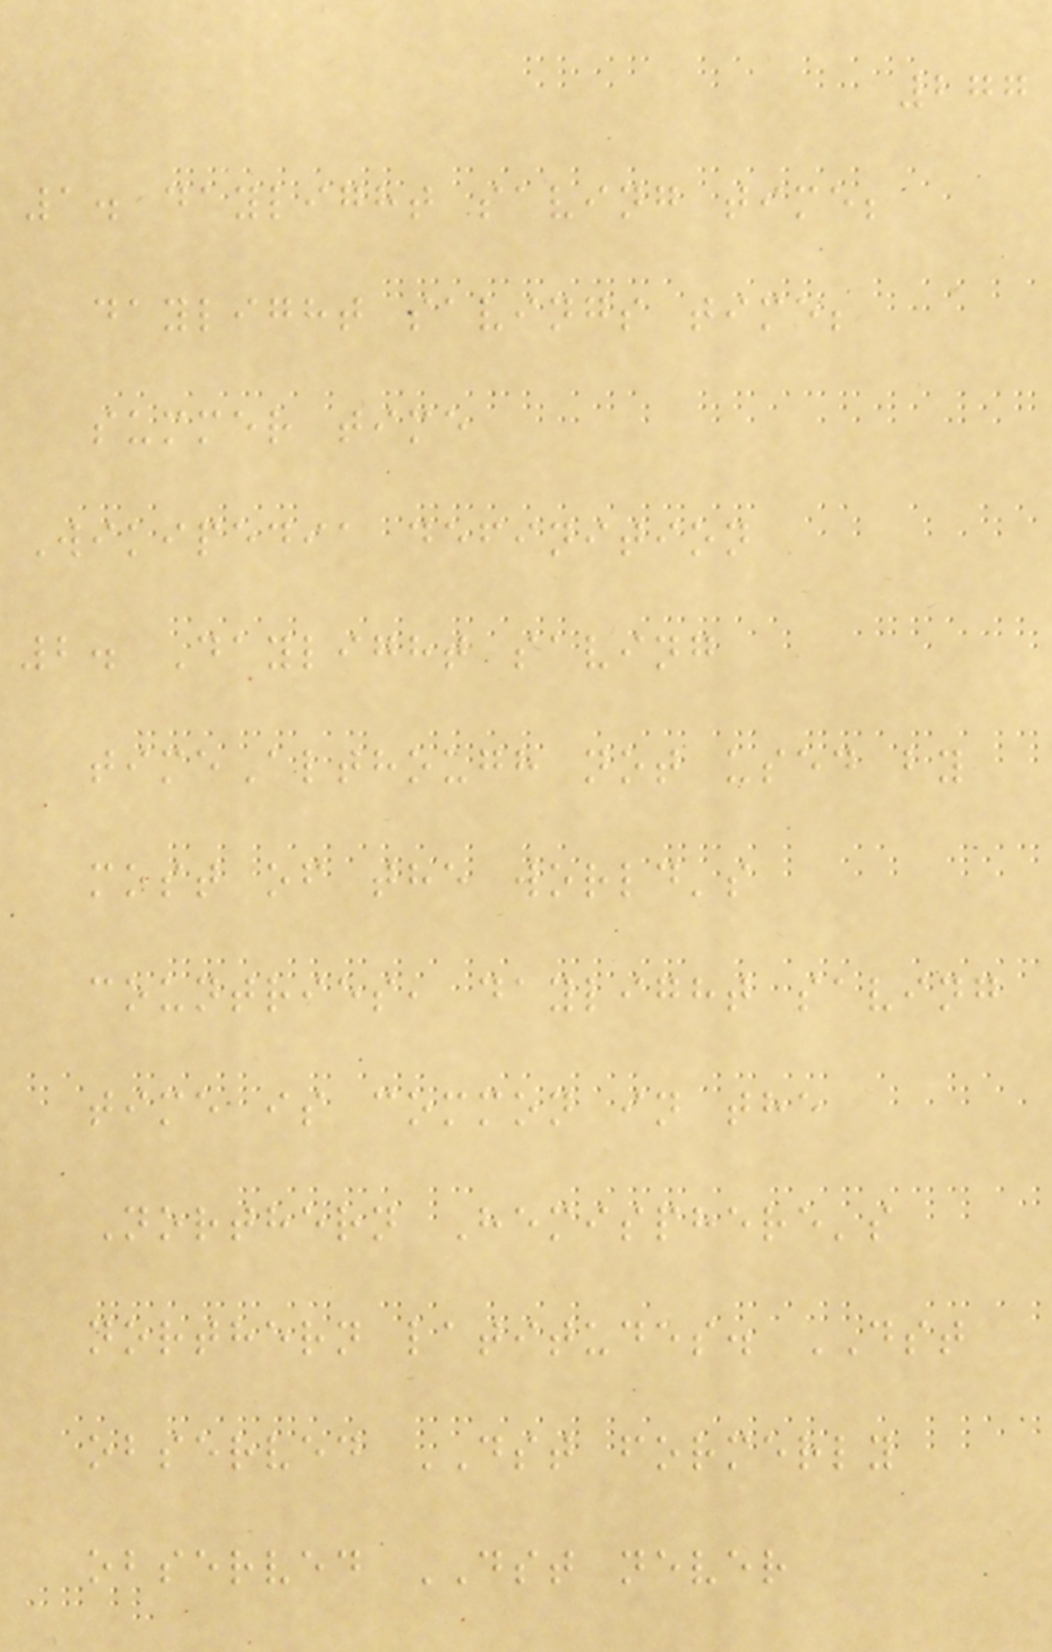277
1. daylight saving time;
daylight savings time;
summer time
Wikipedia definition
2. Daylight saving
timeAlthough not used by
most of the world's
countries, daylight saving
time is common in the
Northern Hemisphere's
northern latitudes. DST
observed DST formerly
observed DST never
